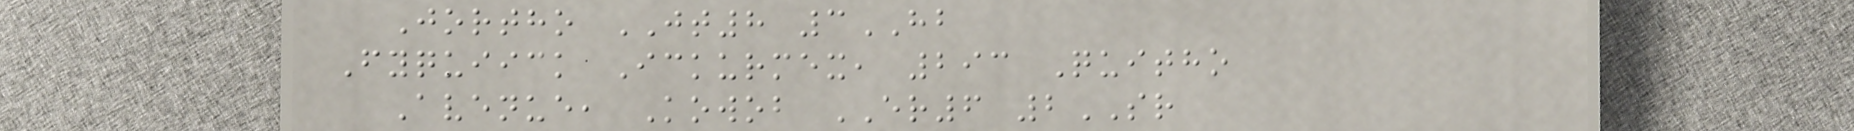Jortho JT8 3HB
Fyquiick Ickurmex, 293 Quitho
Avenue, Kowob ER6 2SR
